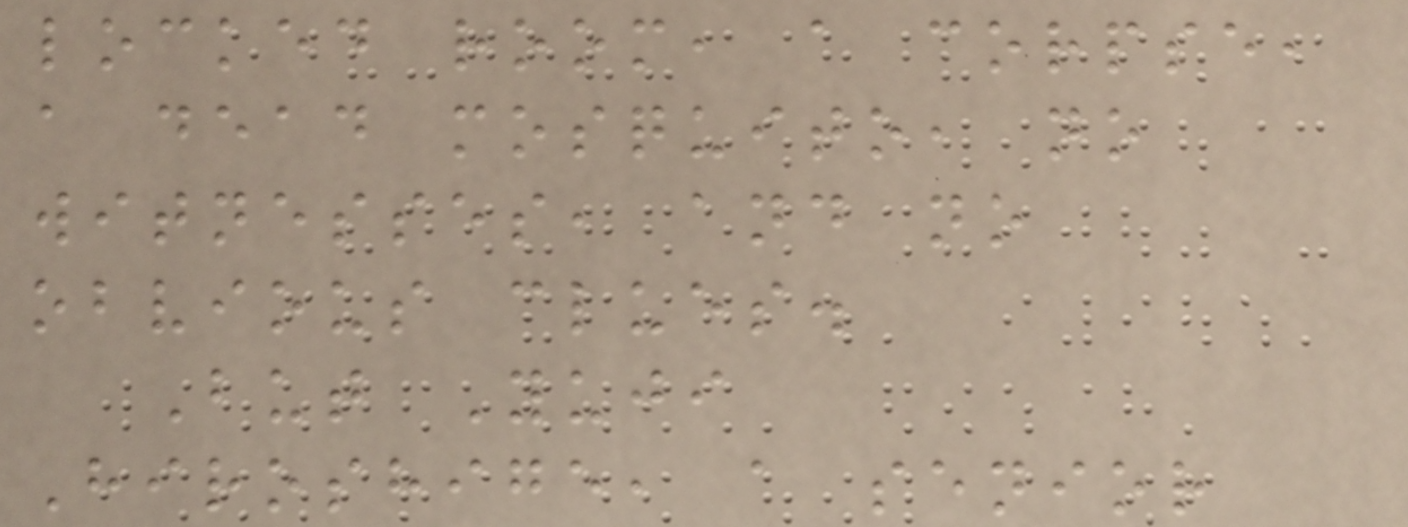locked room, a corpse,
a dead mosquito, no
witnesses, and no
obvious clues.
But Yuji
Hiroshige, a senior
